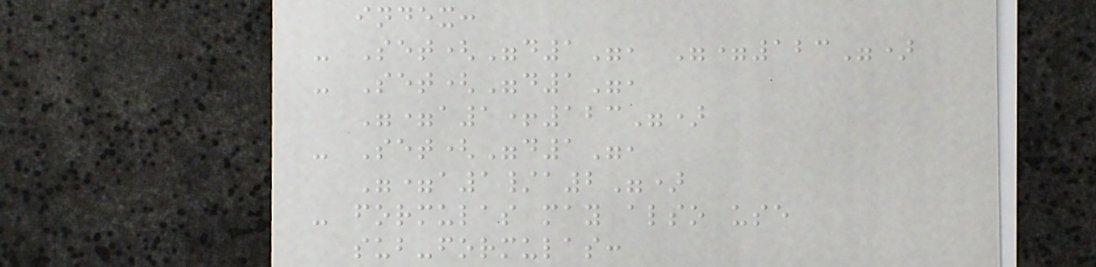index:
- Set("d1", "=123")
- Set("d1",
"=a1+123")
- Set("d1",
"=a1/a2")
- formulas may also use
sub-formulas:
